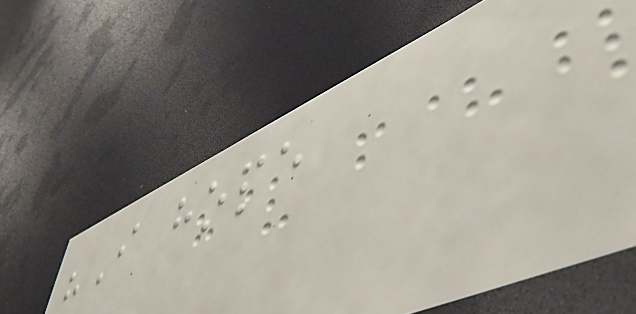"I hope
